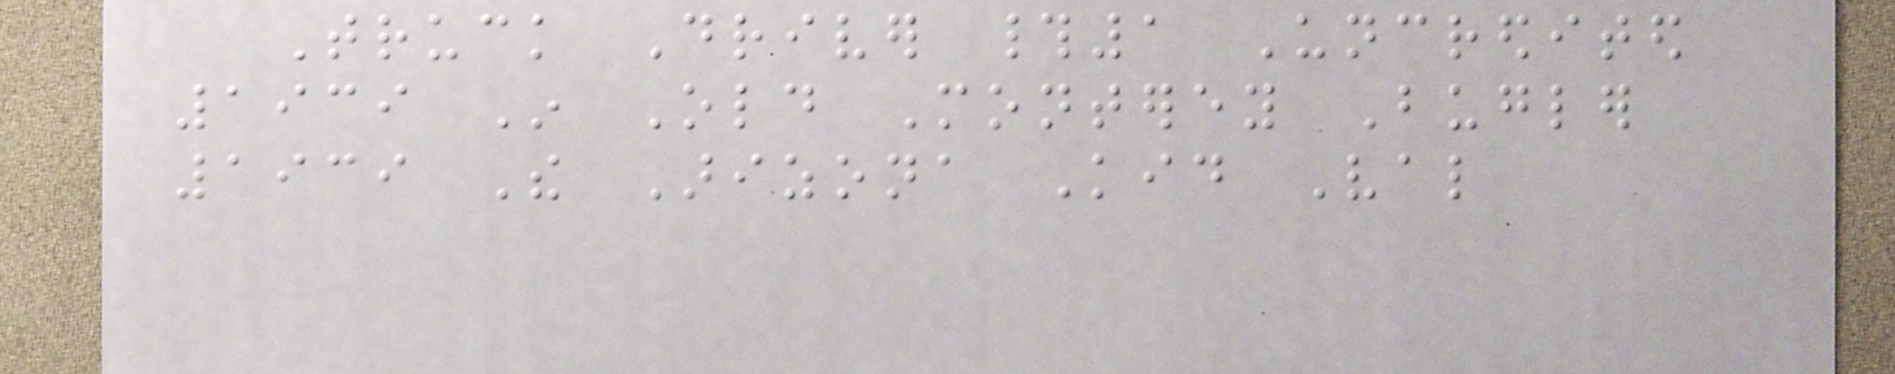Truck Driver #1 Uncredited
1939 In Old Monterey Bugler
1939 The Arizona Kid Val
